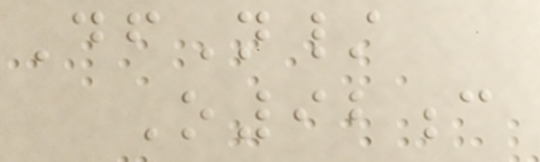DfN/
O92c
